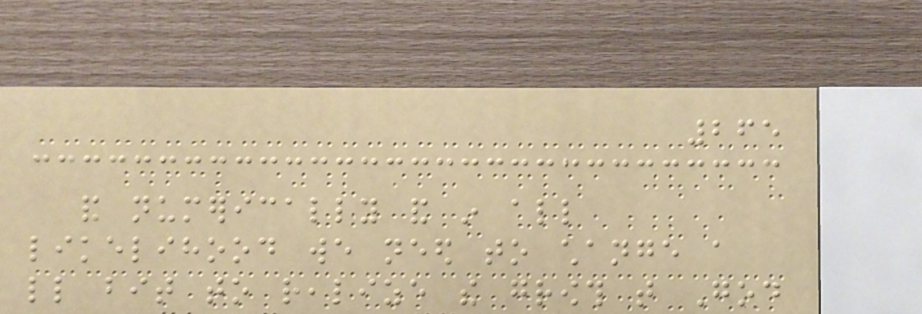265
and numerically and in all
likelihood we need to change a
little bit to realize the growth that God
